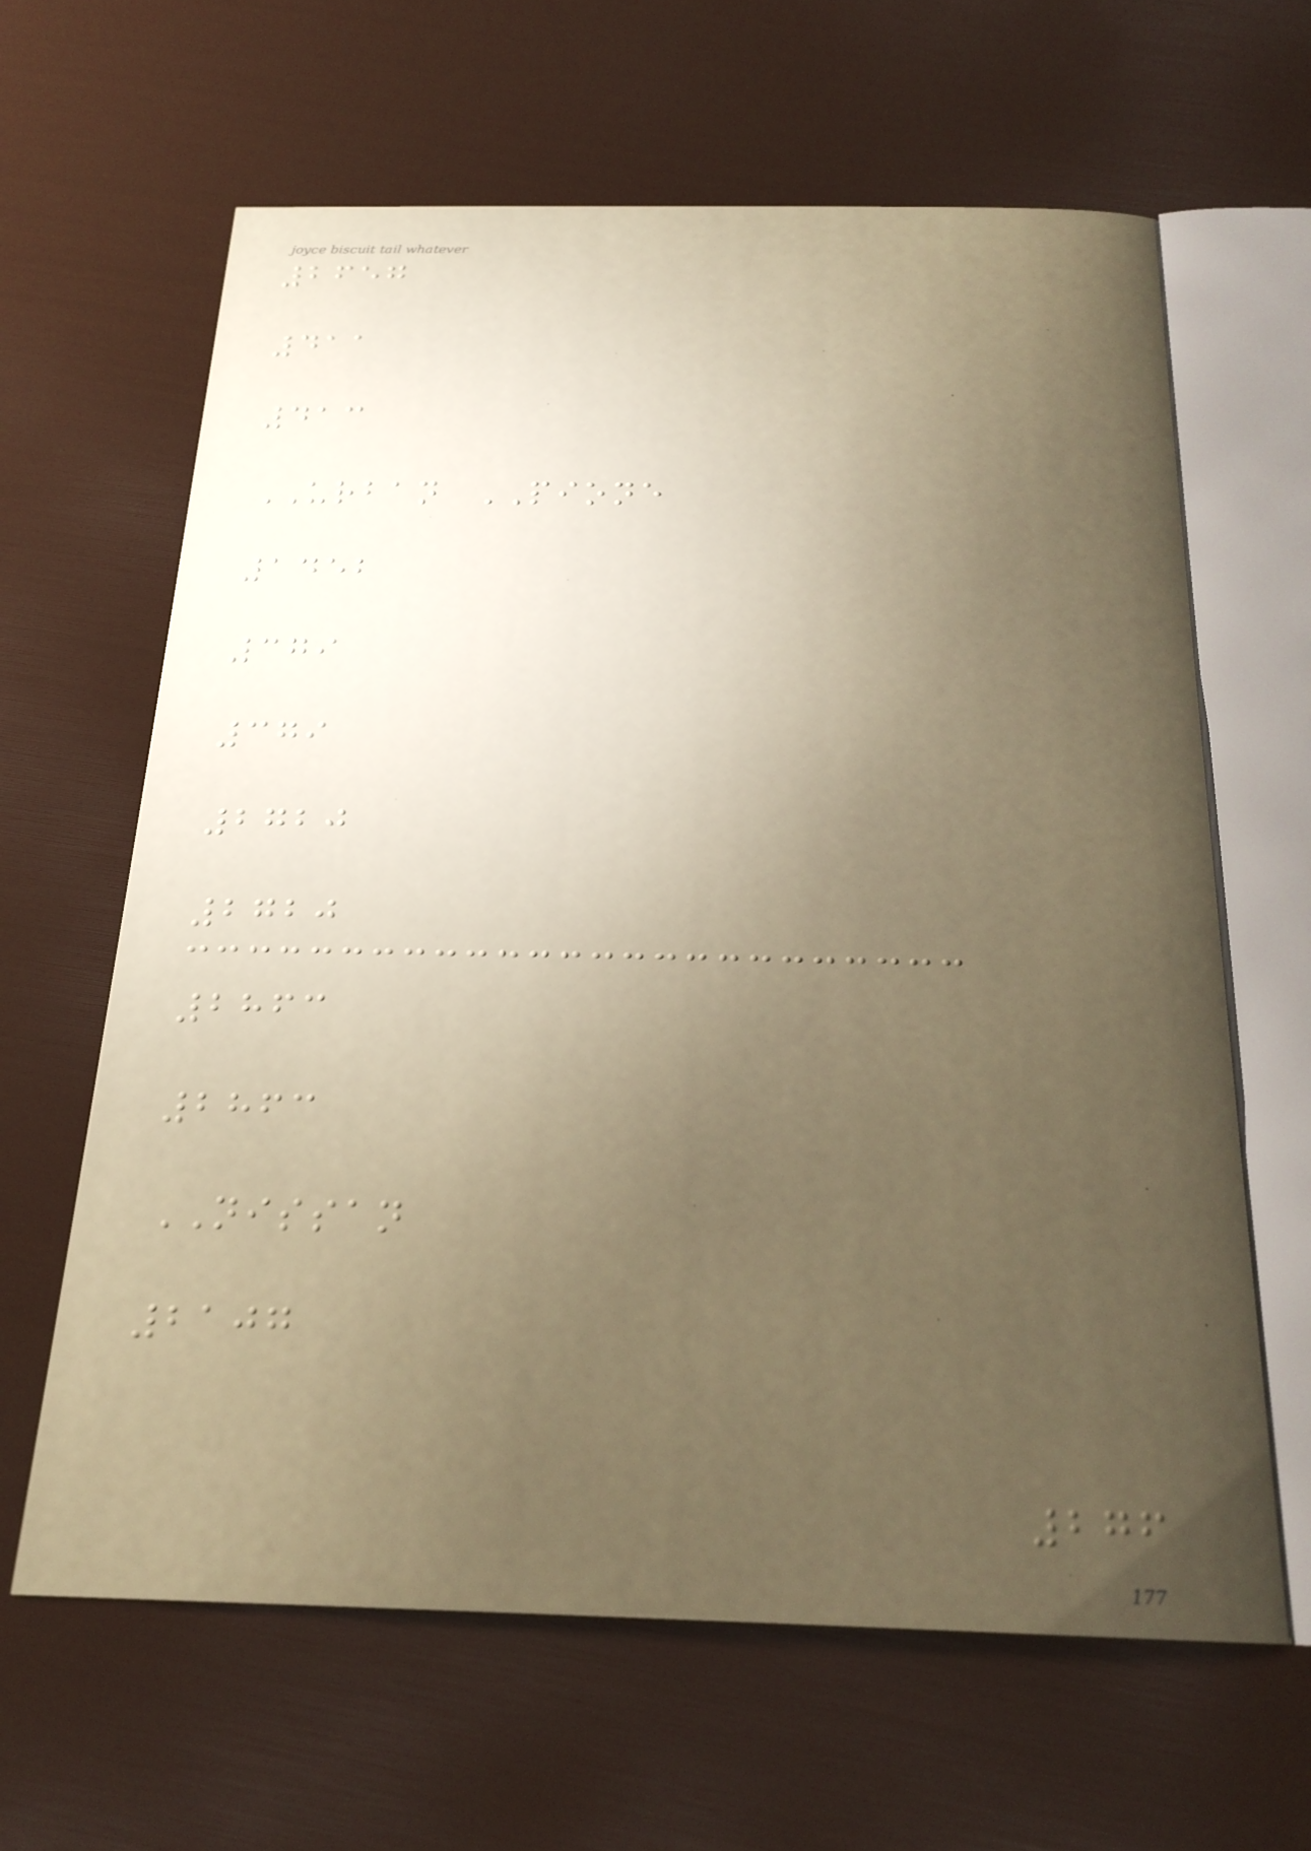2657
411
413
URBAN PIONE
1452
379
379
2720
2720
2863
2863
NISSAN
2107
276
